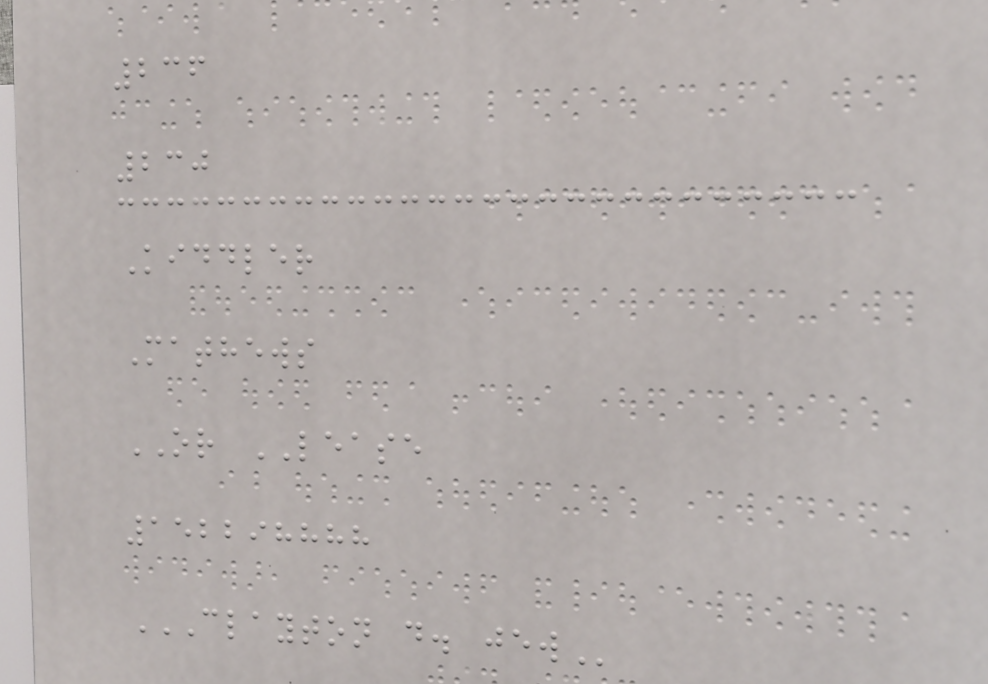236
230
Kiddler
Mathews
OR LEASE
152298888
CLAYTON D. JEW
